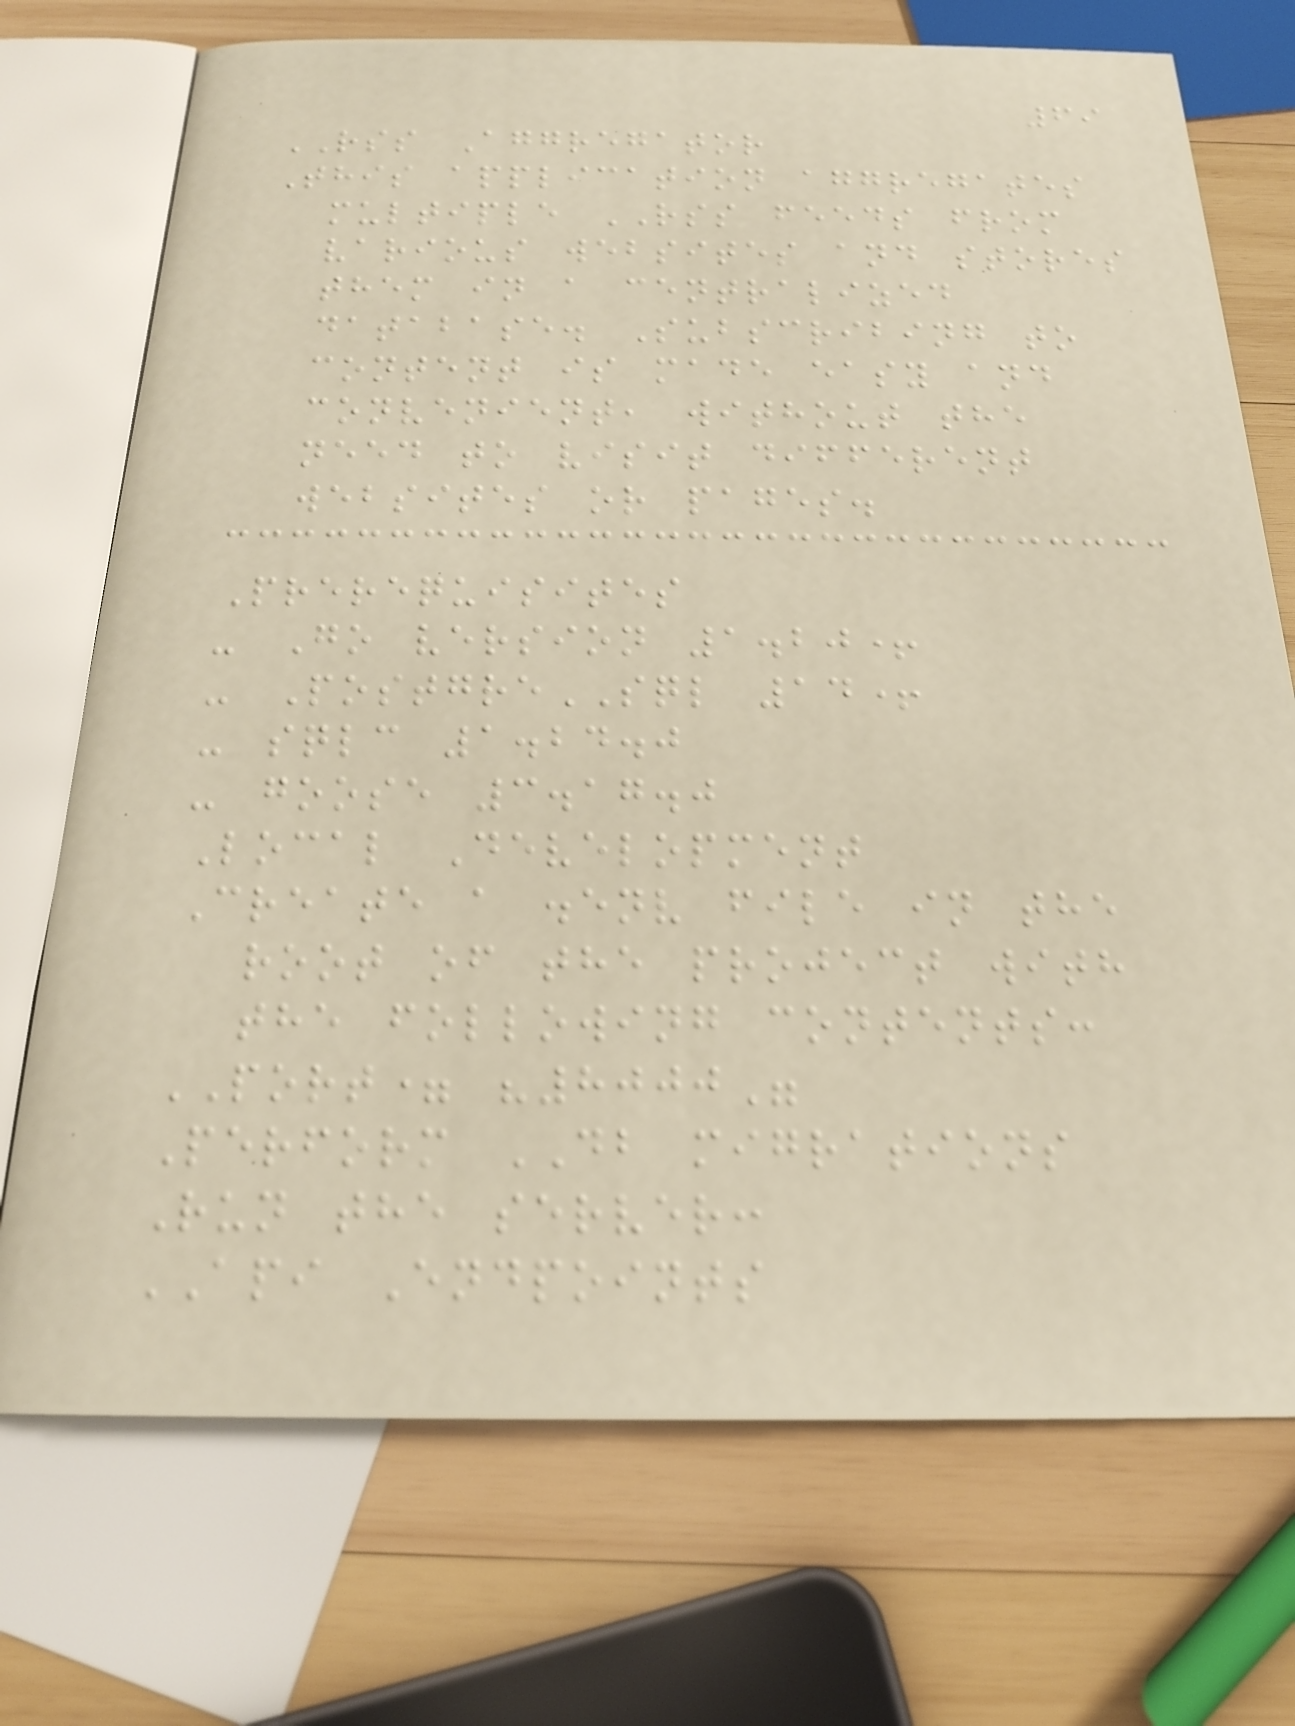69
RSS Aggregator
This application aggregates
multiple RSS feeds from
various websites and stores
them in a centralized
database. Subscribing to
content is made easy and
convenient, without the
need to visit different
websites or pages.
Prerequisites
- Go version 1.20+
- PostgreSQL 14+
- sqlc 1.24.0
- goose 3.17.0
Local Development
Create a .env file in the
root of the project with
the following contents:
PORT= "8000"
Perform DB migrations
Run the server:
API Endpoints
